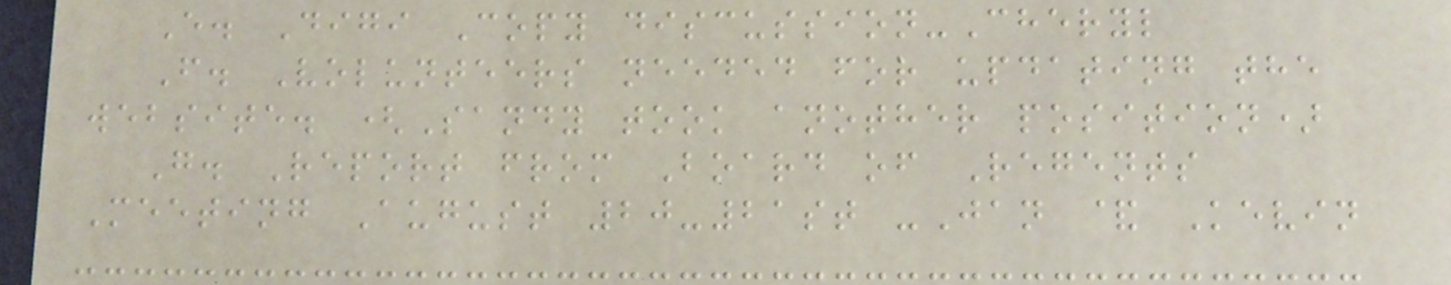E. Digi Copy discussion-Cheryl
F. Volunteers needed for updating the
website. (Sandy took another position)
G. Report from Board of Regents
Meeting August 20-21st -Jan & Kevin
